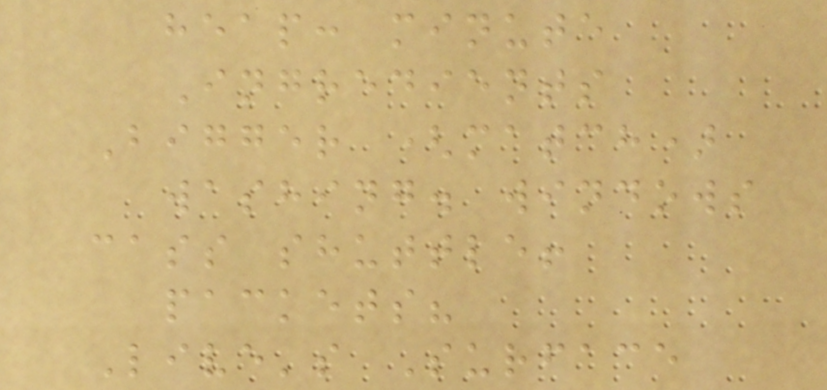heap: minute
Ingredients
Bigger (match)
washing. windows
cass shuttle!
packets?
Live's Surface
